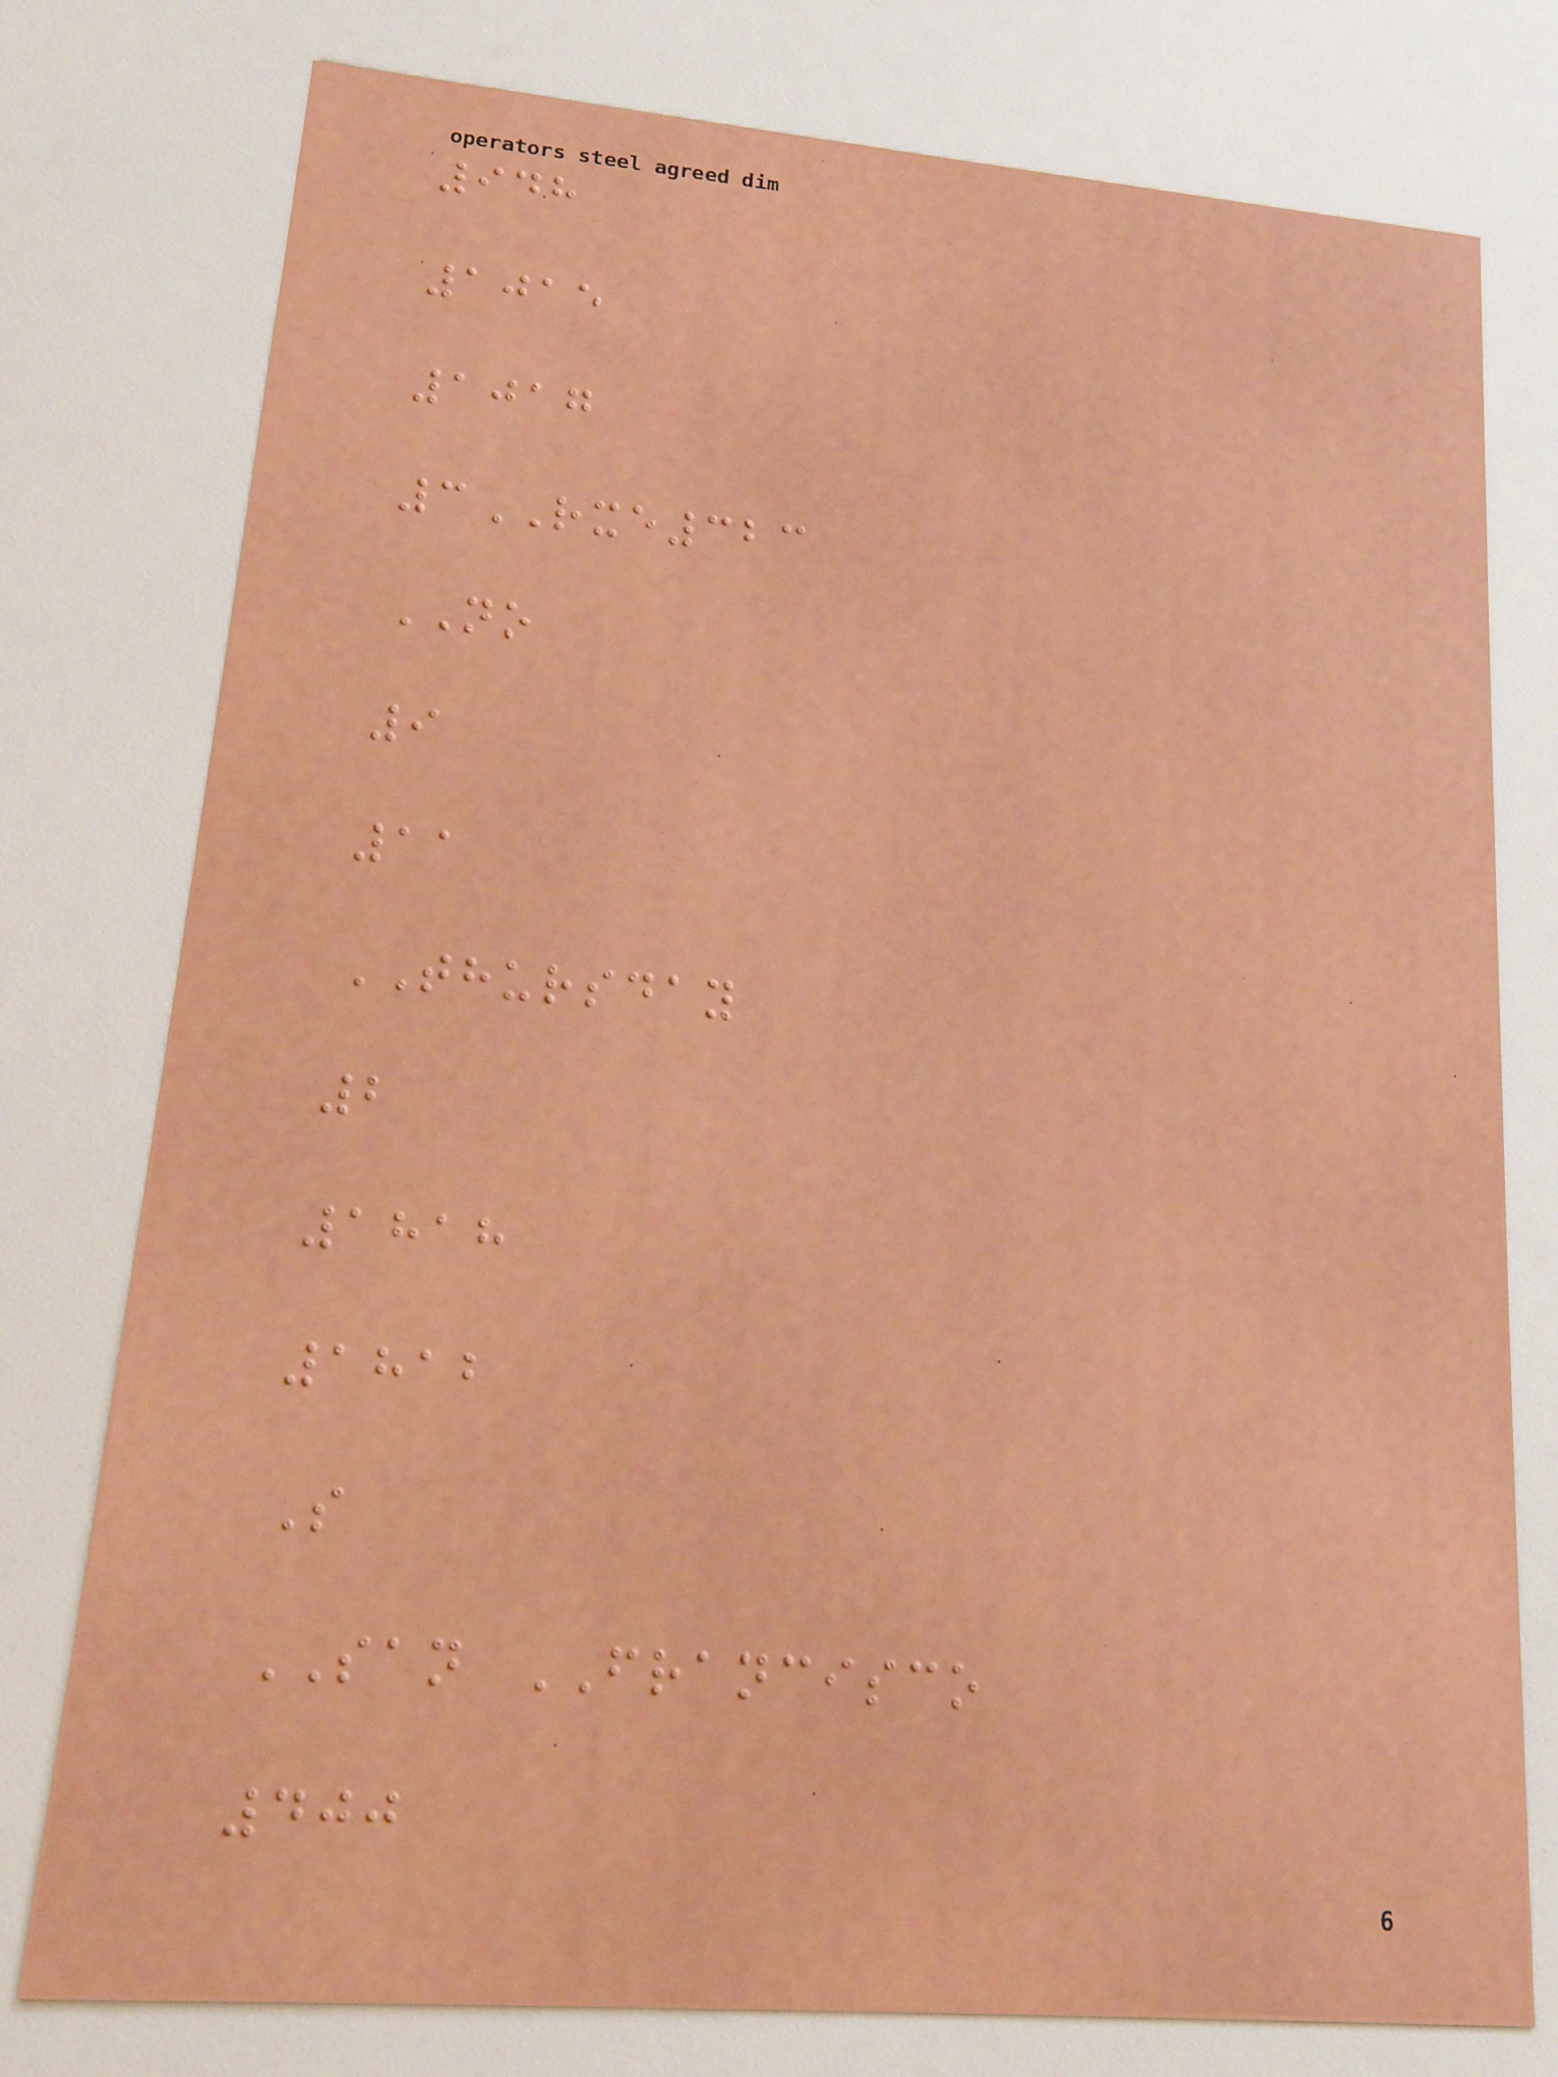948
1015
1017
3RXE323
NO
9
11
THURSDAY
2
1818
1812
S
SAN FRANCISCO
400
